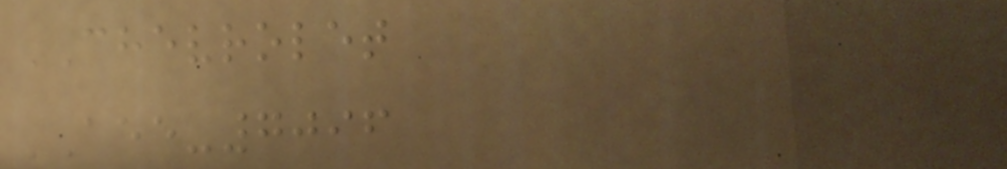CHEVROLET
AEE-7096
